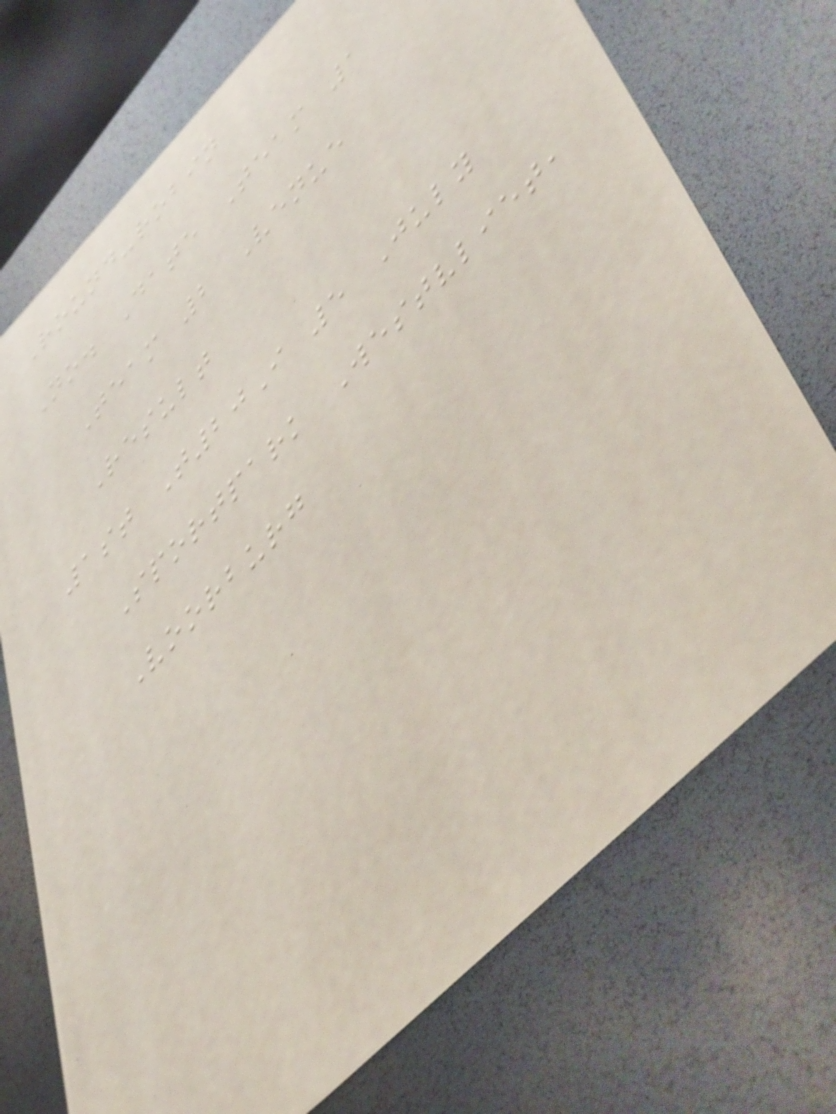Round-robin
No. Date Team 1
Team 2 Venue
Result
1st T20I 5 July
Sportpark Westvliet,
Voorburg
